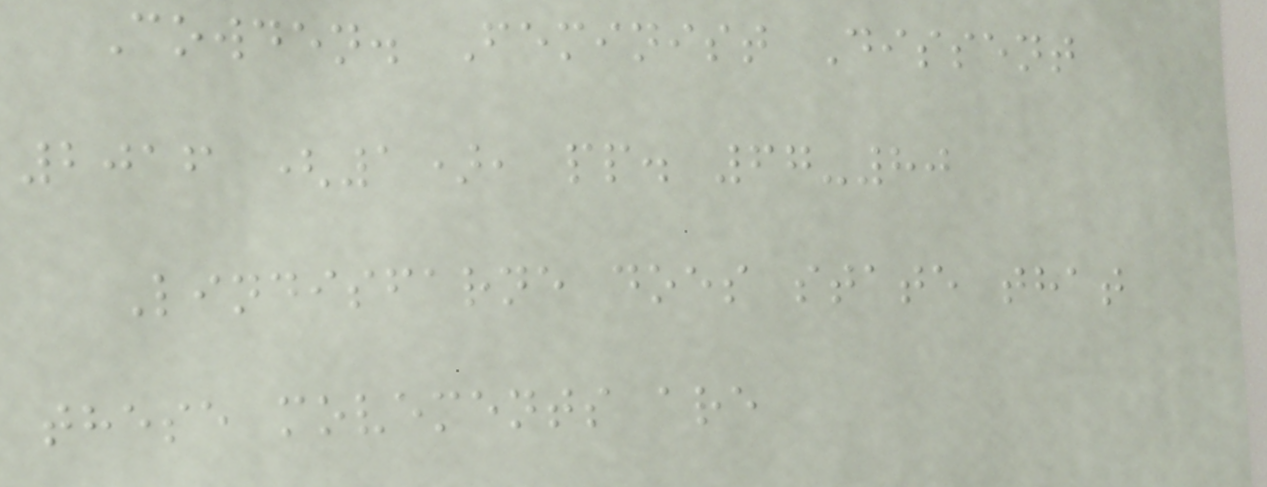Cowden. Feminist Dissent
2016 (1), pp. 67-80
Lindisfarne does state that
these movements are
